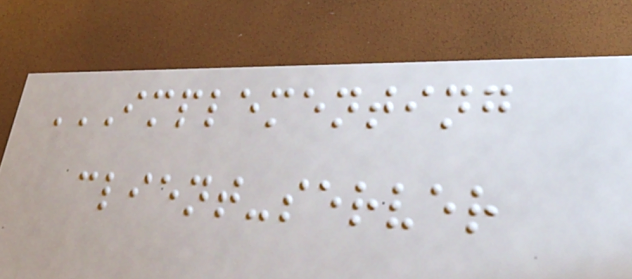IMPLEMENTING
CLIENT-SERVER
